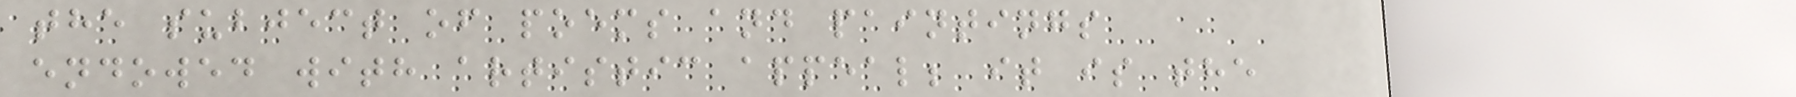the subject of poems and paintings
endowed with artistic appeal; it is the
